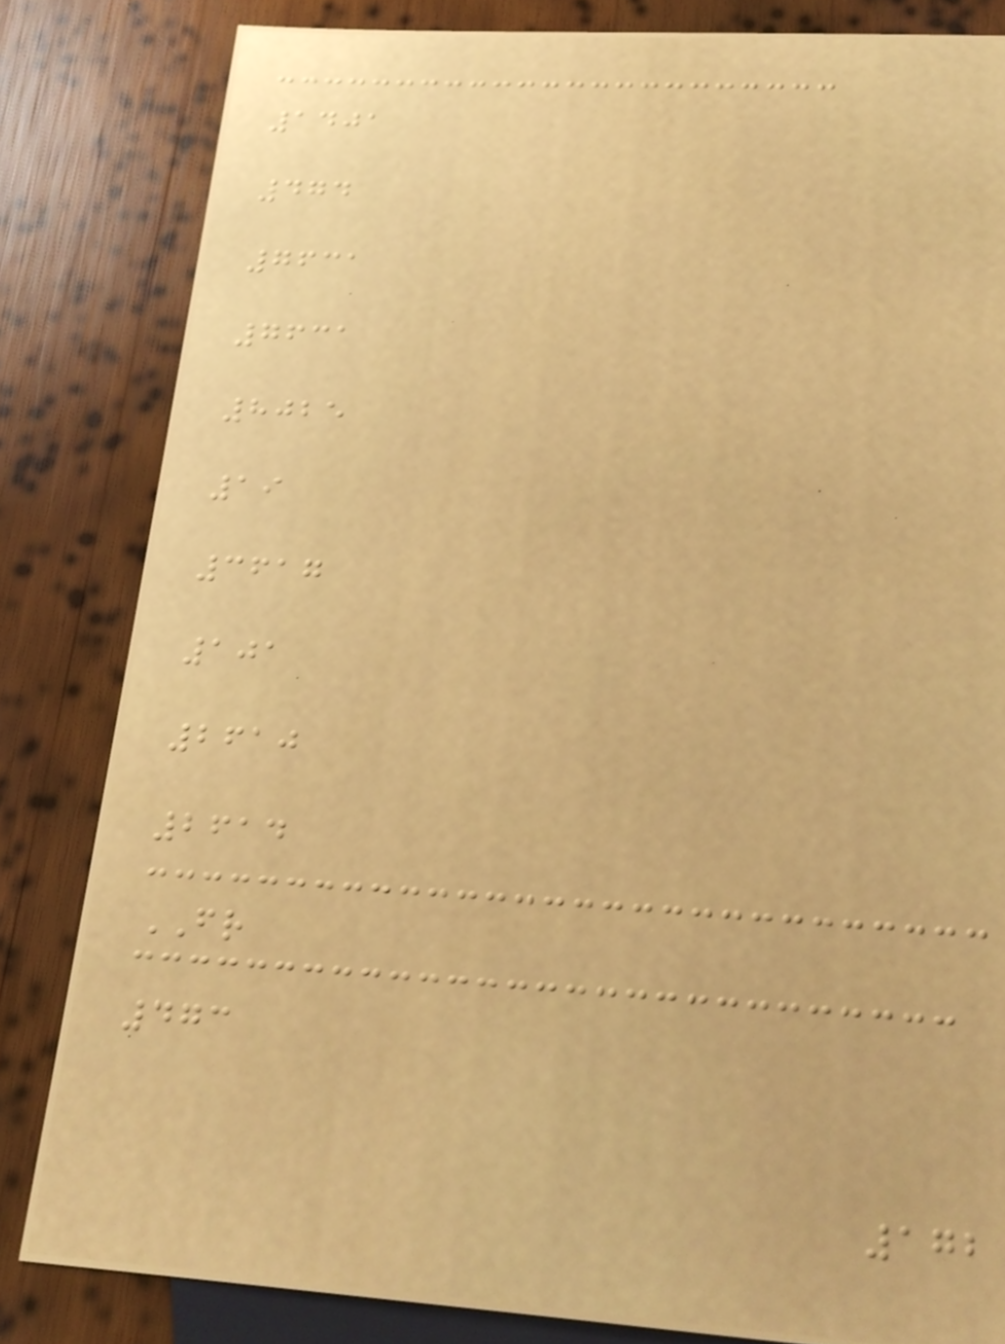1401
474
7631
7631
8025
19
3617
101
2610
2614
FR
473
172
